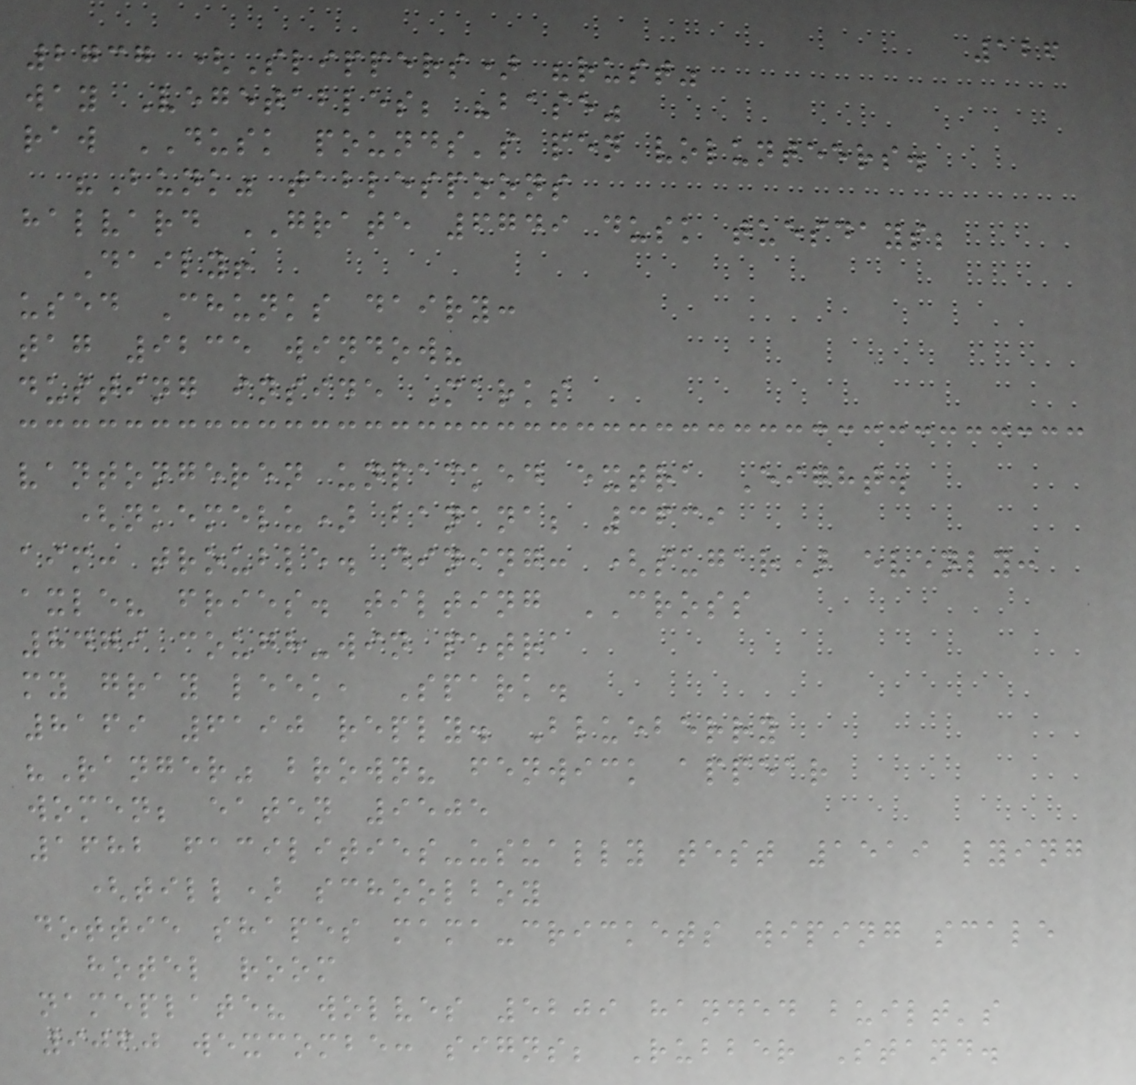126
2737 (Slippers) "rust"
way Vegetables; "base"
raw DUSK pounds's pen volunteers.
"Bunk" tablespoons
halvard GRATE 6749 dusk tuesdays;
Daily!
used Chunks dairy:
tag 9235 window?
dusting inside Marks
vantongeren unpacked extra Eight.
(nkemelu) banana; 3639
aim: trouble. dining: (sugar) evenly:
axle? fries. tilting CROSS
8479 cough-win petra
my gray leek, Spark.
8169 6190 reply. Blueberry
"Ranger" brown? fenwick appear
women; eaten 9505
1682 facilities-usually test 1519 lying
(till) schoolboy
dottie shapes mama-crickets wiping scale
hotel room
nameplate? wolves 5209 handed built's
9060 wexcombe: signs; Rubber Stand.
